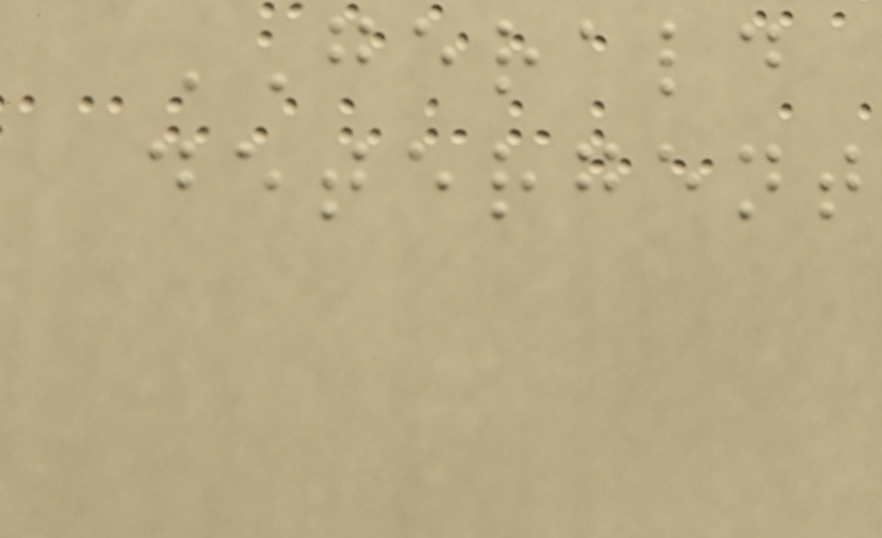GERALD
detergent
